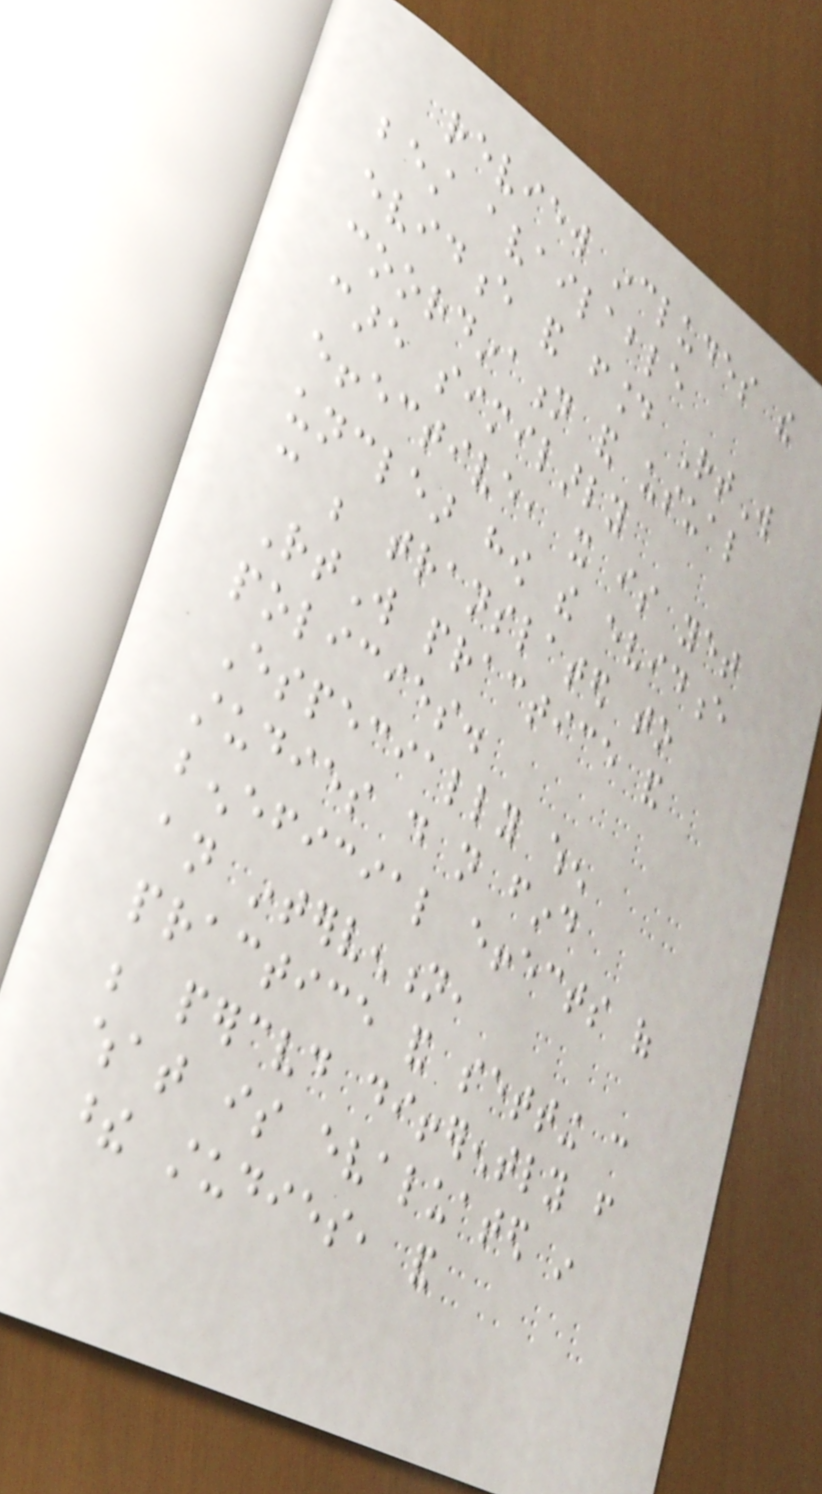review includes the
best available
evidence and found RtW
coordination and usual
care similarly
effective, it is yet
unclear how the evidence
can be translated to
RtW practice and
policies.
Especially when
studies do not find
beneficial effects of
an intervention,
practice and setting can
be perceived differently from
what is evaluated in
these studies, and
